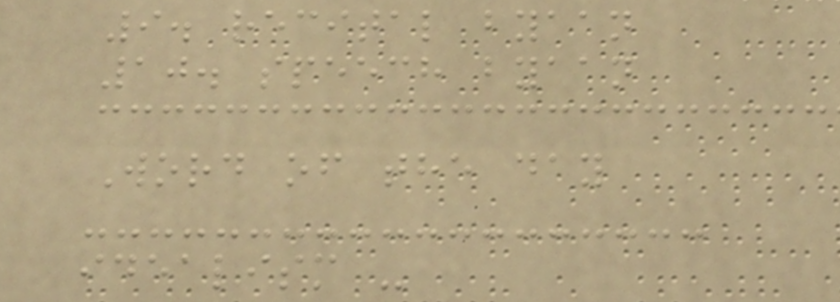9. recital byaan
10. speech byaan
Word of the day
idealism -
